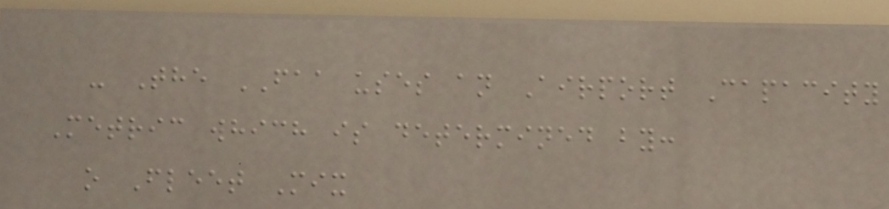- The FAA uses an Airport Capacity
Metric which is determined by:
o Fleet Mix
